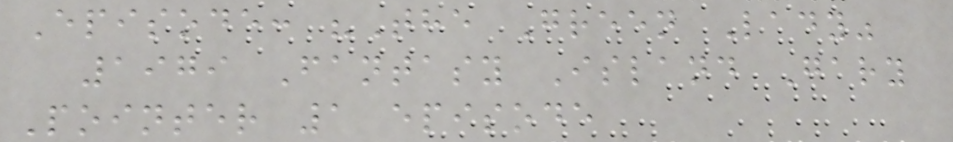Episode: "The Green Lady"
1979 Fantasy Island Gary
Pointer 1 episode
